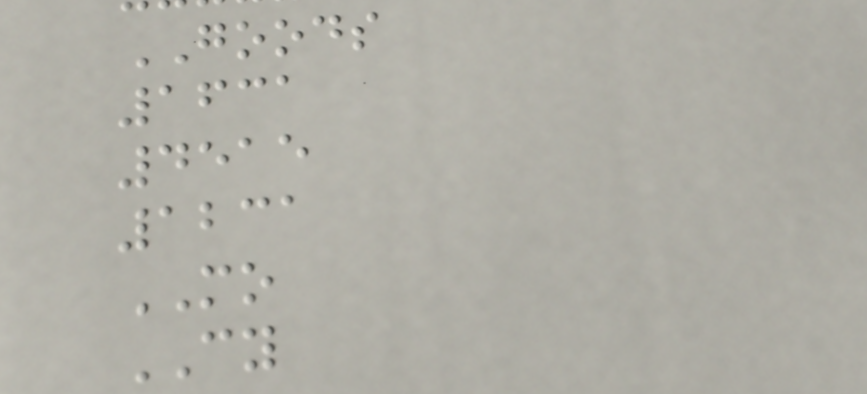GOODS
1631
4515
1231
MO
CY
